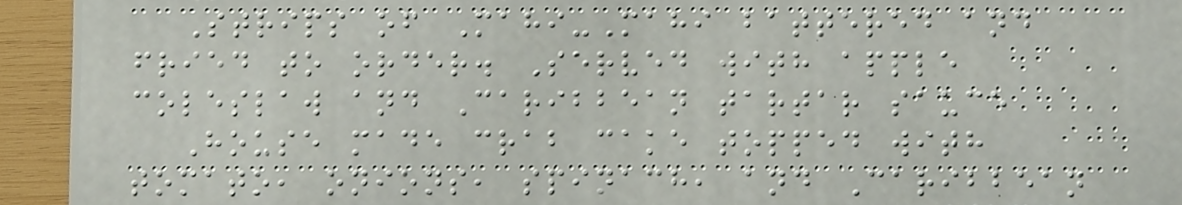Strips of Mahi-Mahi battered and
fried to order. Served with apple
coleslaw and Caribbean tartar sauce
House made crab cake topped with
tomato, onions, spinach, and Caribbean
